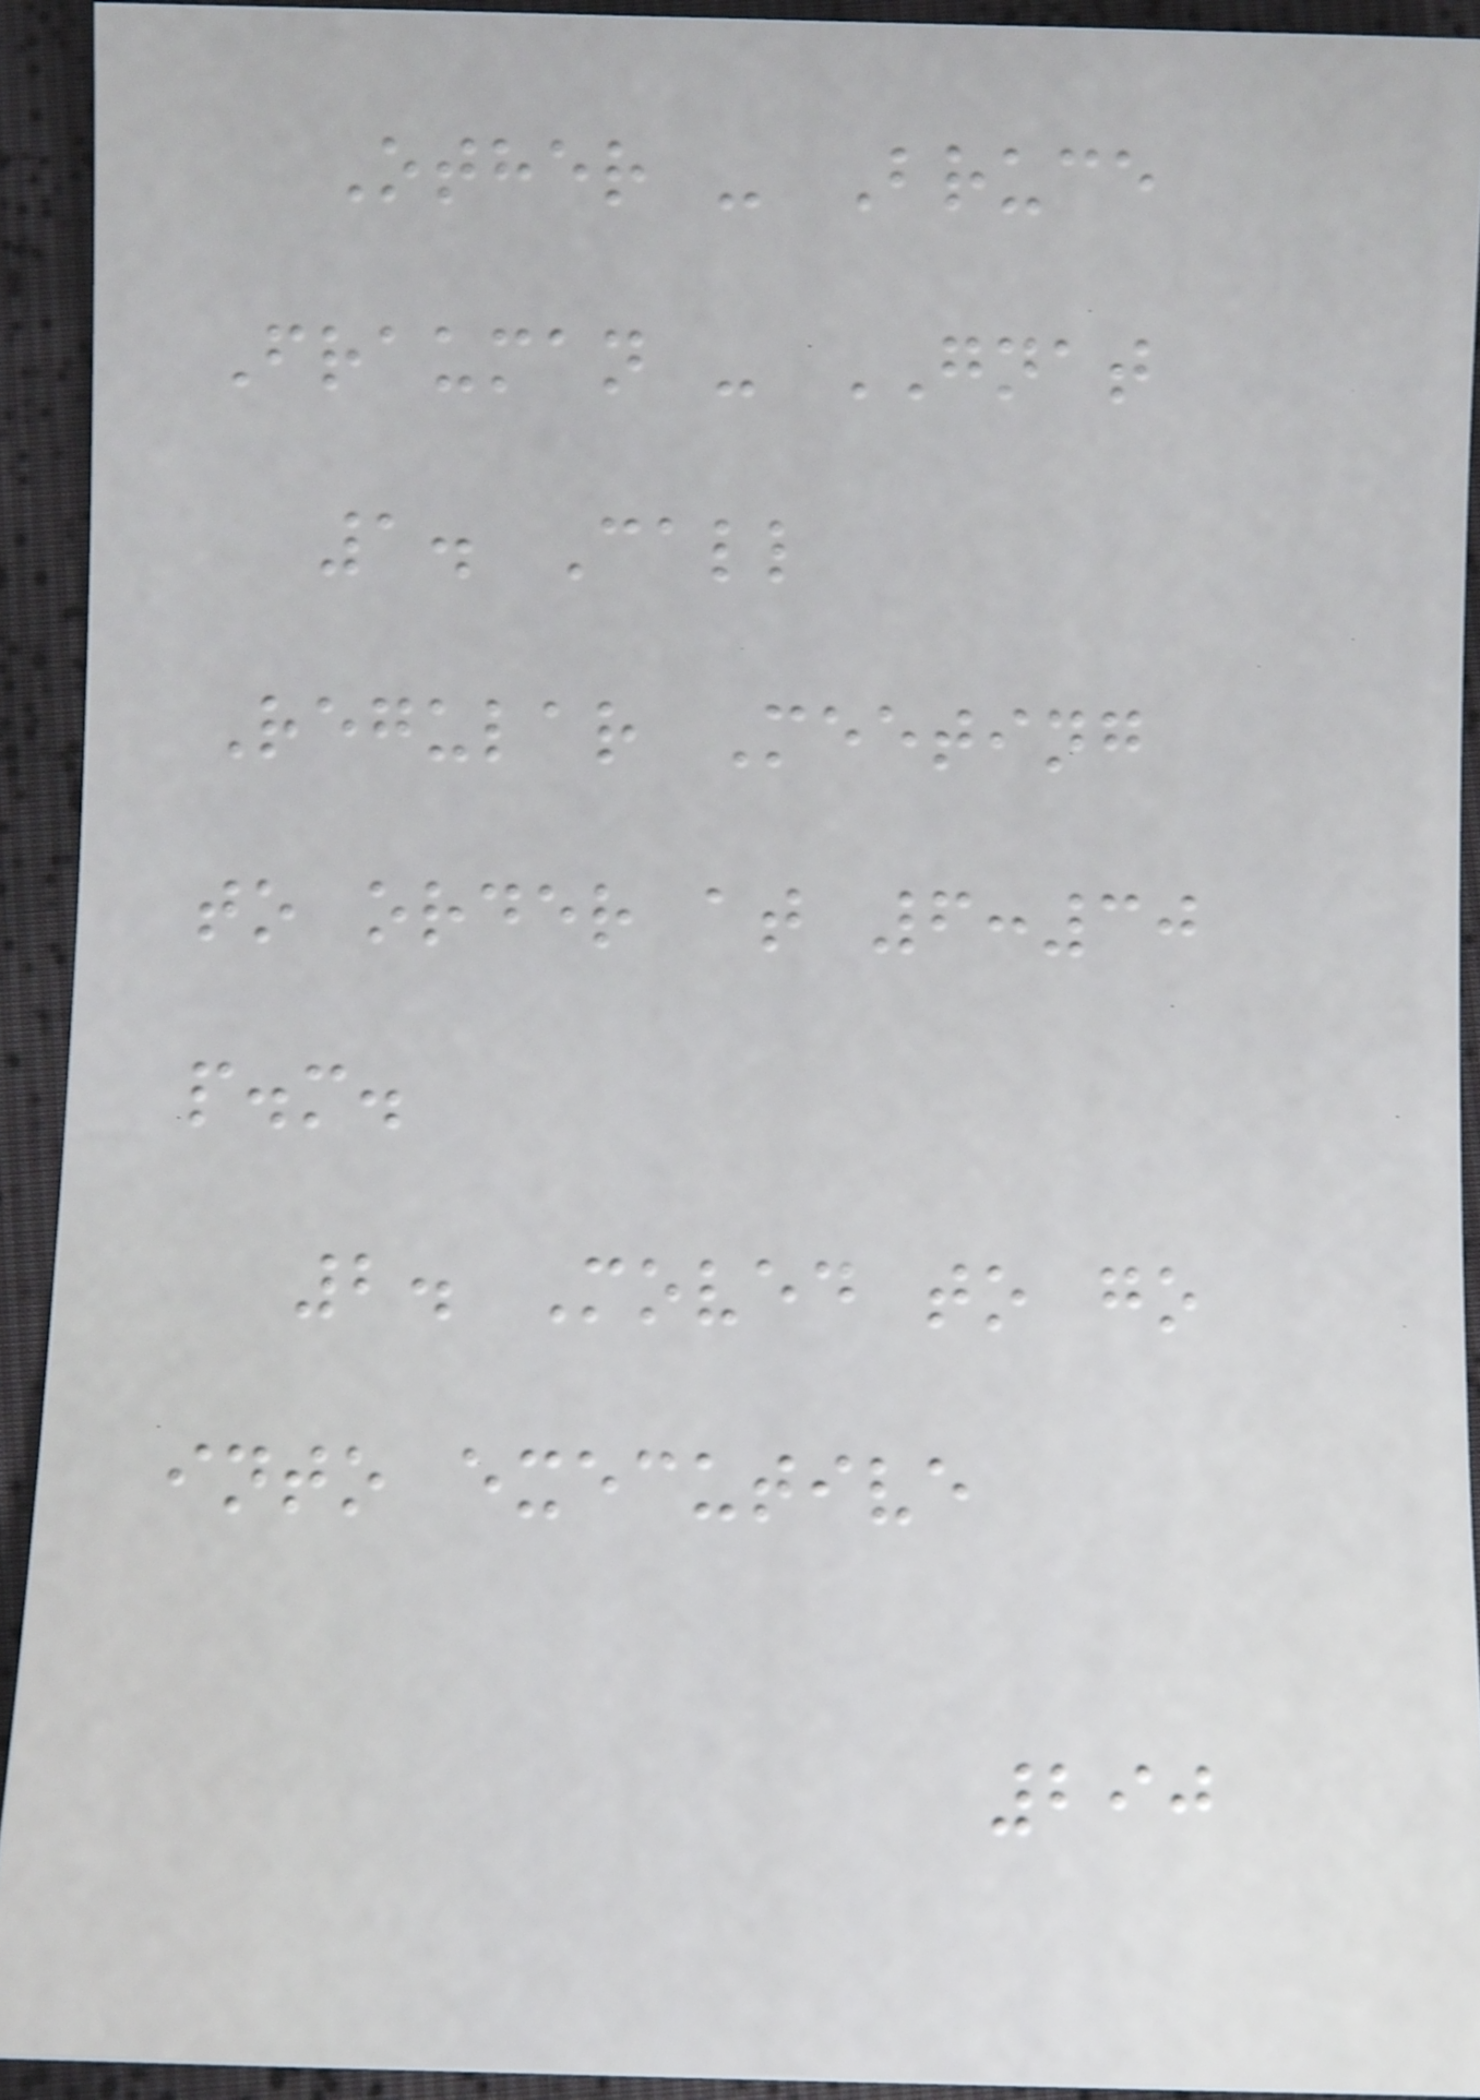Other - Bruce
Frauman - GNAT
1. Call
Regular Meeting
to order at 6:30
p.m.
2. Moved to go
into executive
290
